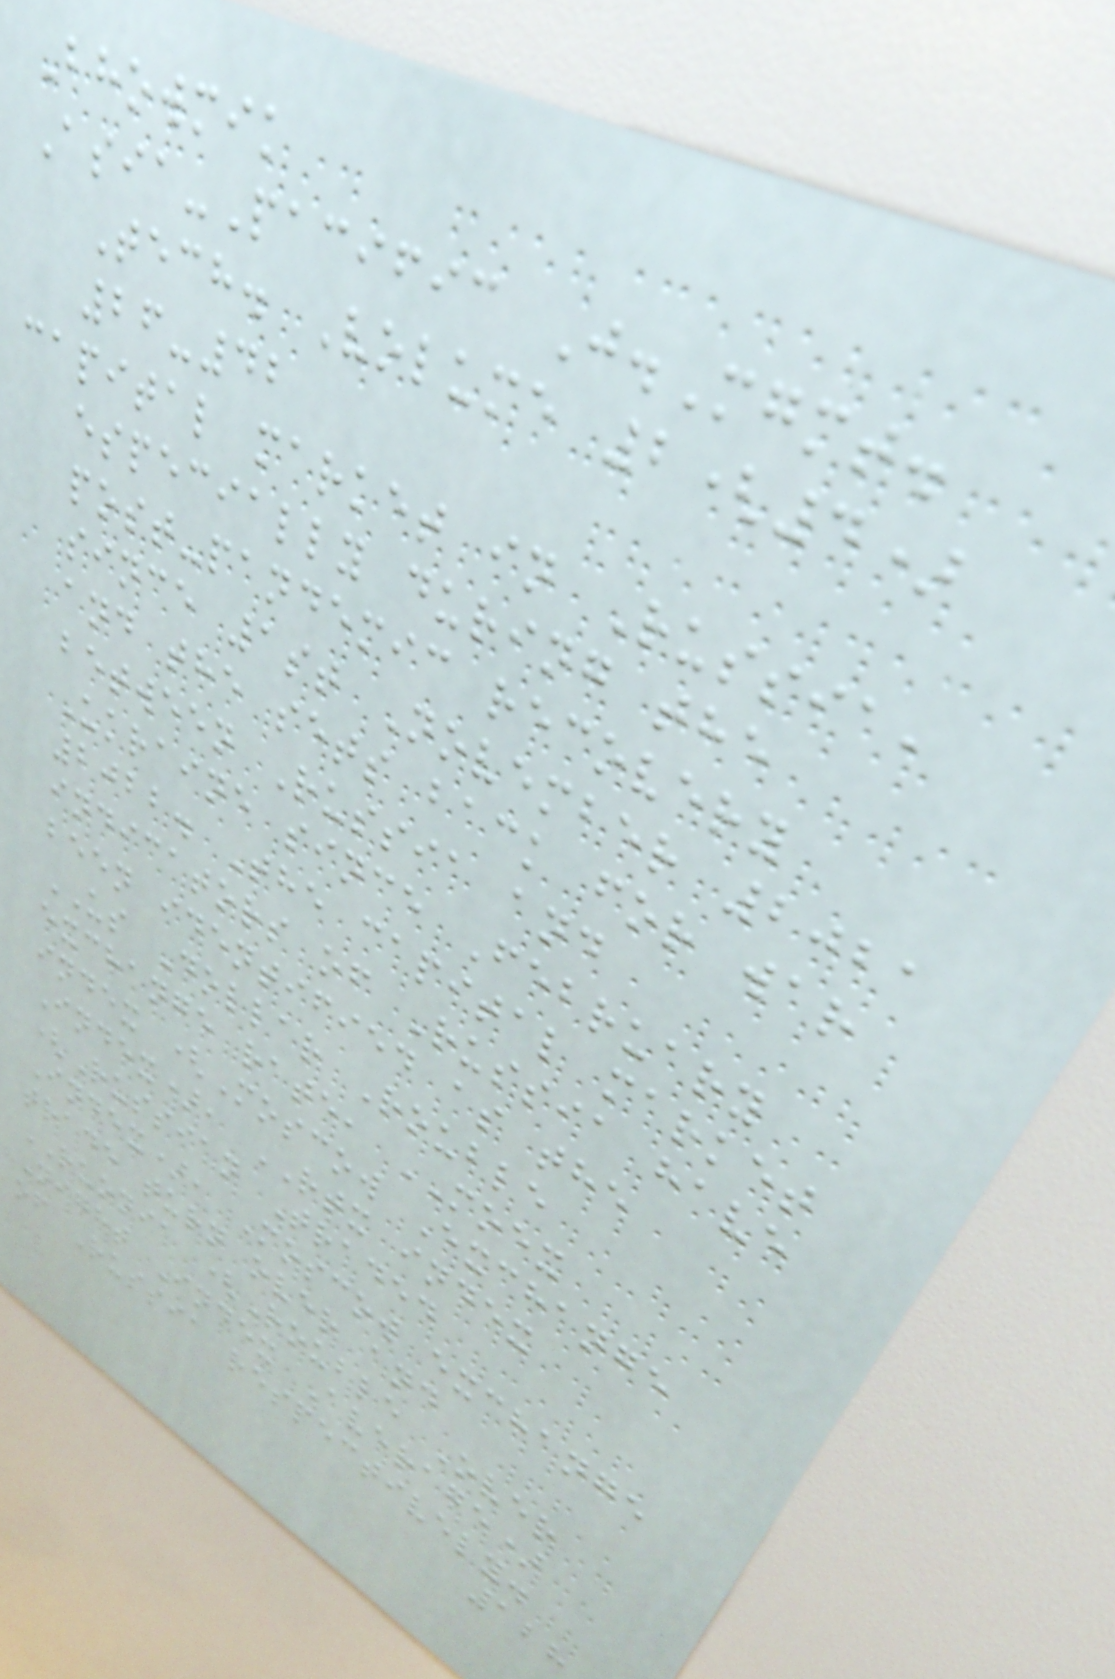Bhowmik
Asia-Pacific J.Mgmt.
Tech. Volume 2(4)
26-42
capital market in Russia,
especially during the
post-pandemic recovery
since 1st November 2021
and the sets back for war
between Russia and
Ukraine since February
2022. The capital market
indicators of Russia have
been identified as the
US Dollar Rouble
exchange rate, MOEX
index (Moscow Exchange
Index), RTX index
(Russian Traded
Index), Moscow exchange
trade turn over and
RUONIA (Rouble Over
Night Index Average)
of Russia respectively.
128
